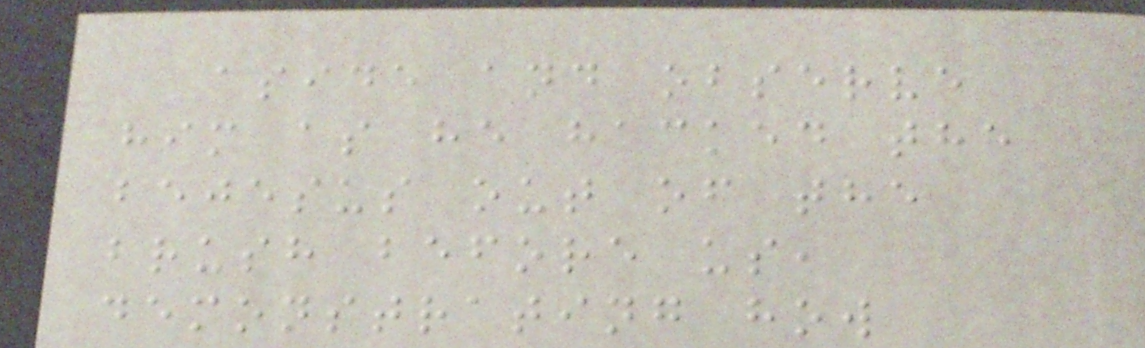aside and observe
him as he hacked the
bejesus out of the
brush before us,
demonstrating how
